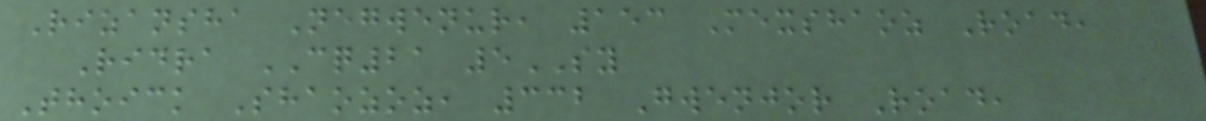Rizansha Negwenur, 153 Mexshaoz Road,
Ridra CQ21 5SY
Thoick Shaozoz, 332 Gwenjor Road,
